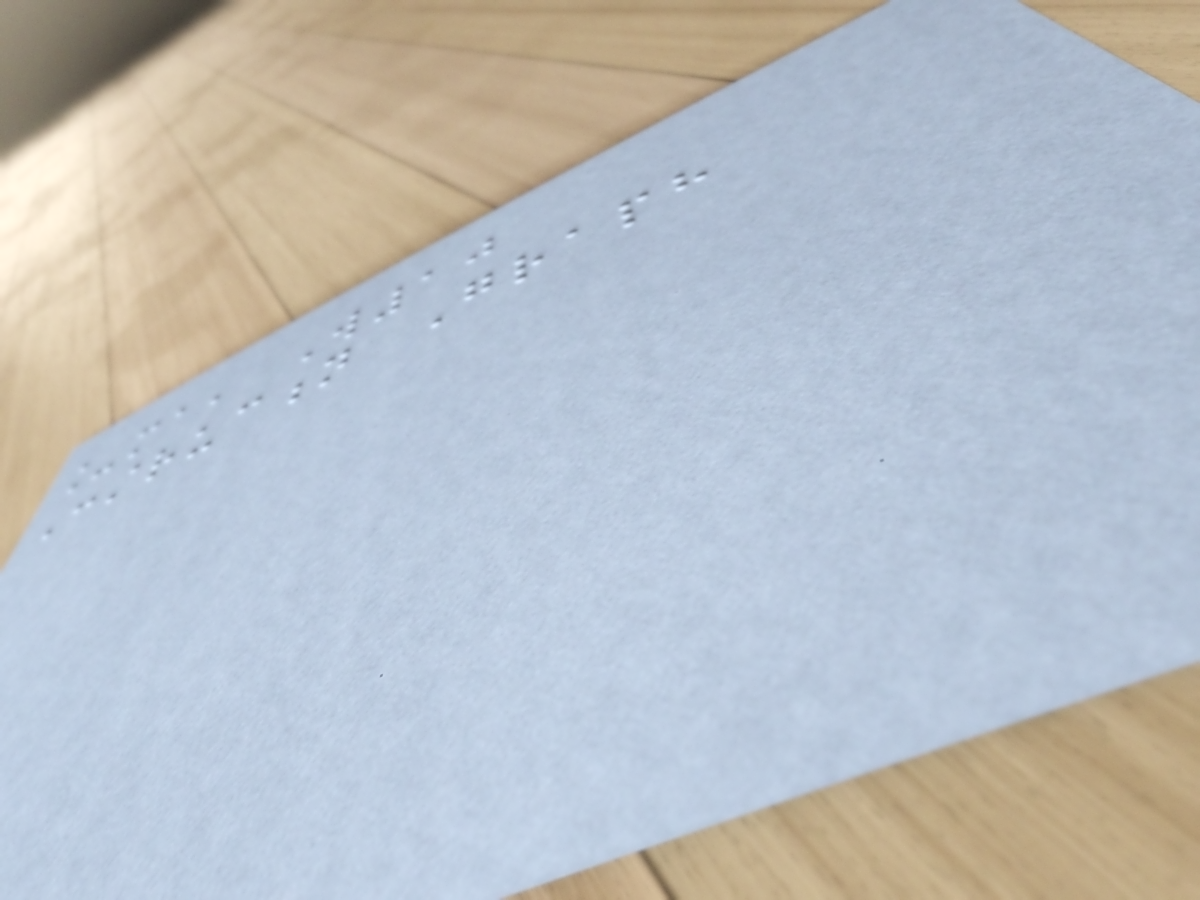_ma, W10
Construction Graph
